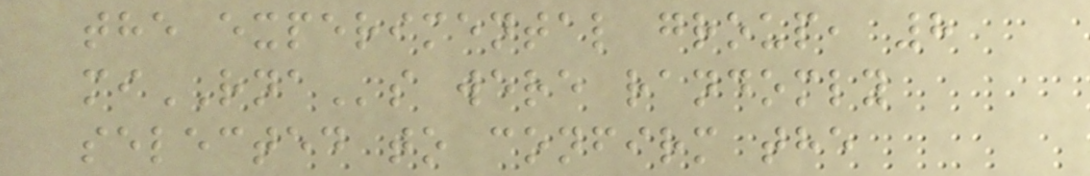the experimental group, 8
miRNAs were randomly
selected to confirm the
